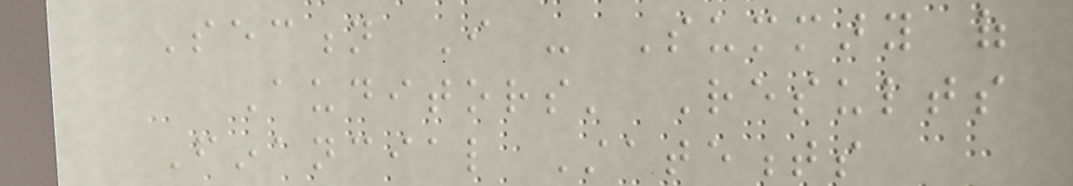Section I - Summary of
Auditors' Results
Financial Statements
